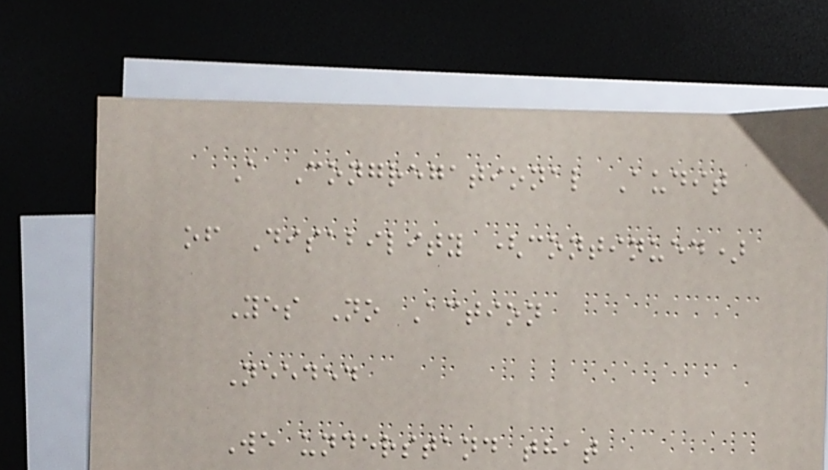A Congregational Audit
of Disability (continued)
Yes No Action
Needed
We understand that
